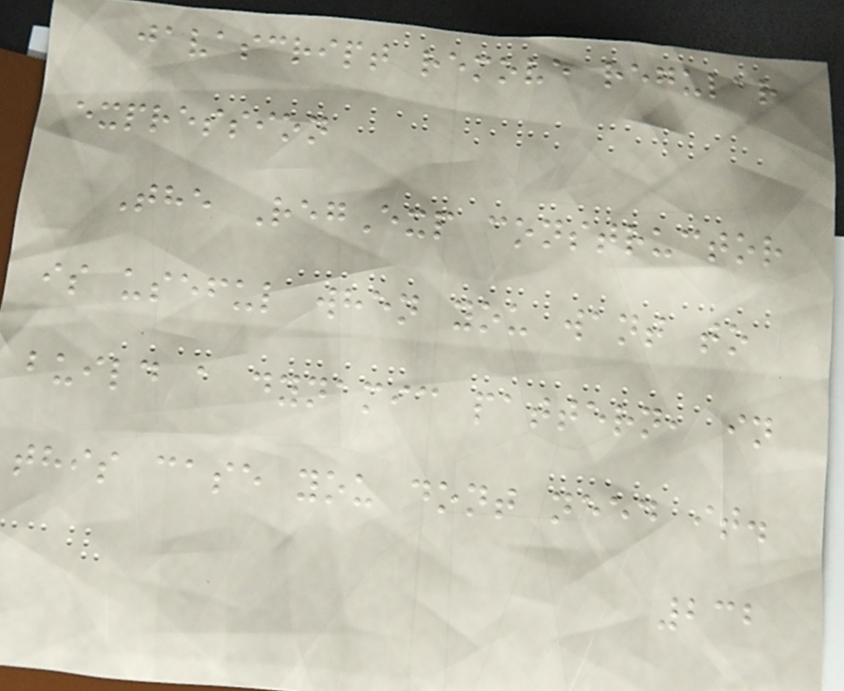javascript remove regular
expression
The RegExp constructor
is useful when you want to
build a dynamic pattern, in
this case you dont need it.
232
